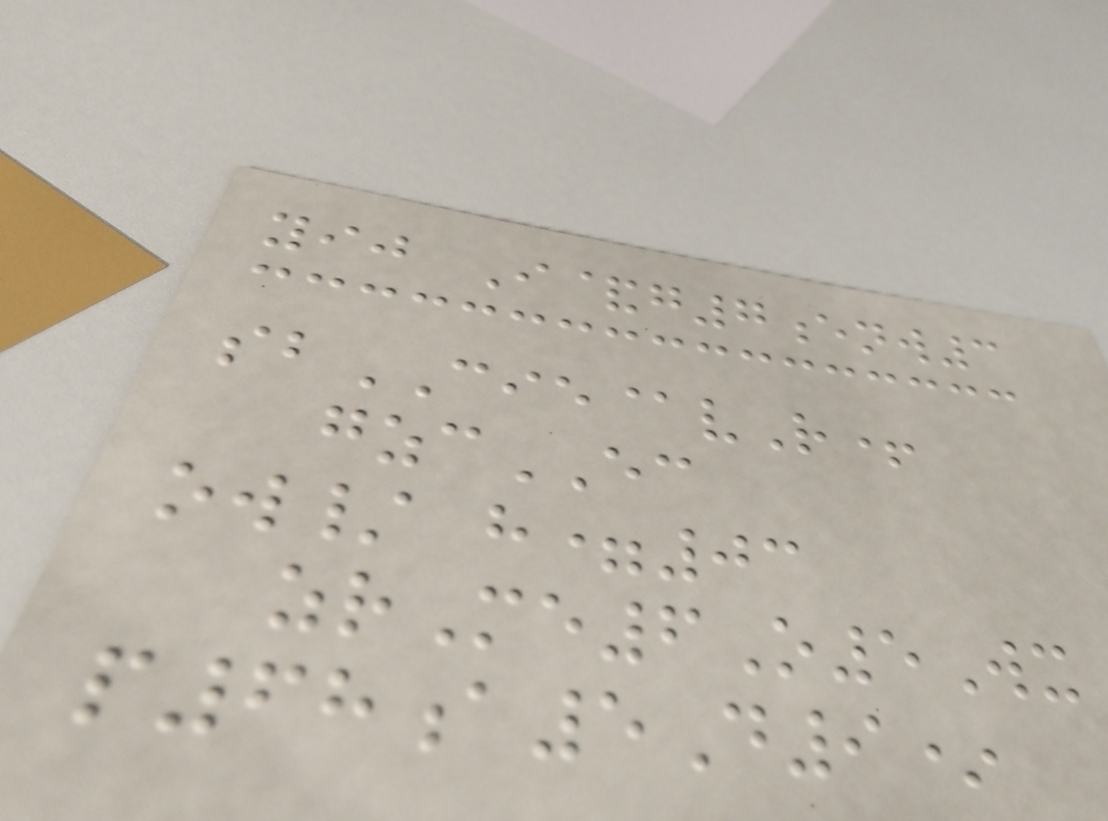yij I&g7enw3
sbCIE@vR+
gzcEC
ow/ h=03
zrMe6O5Wx
p68a5D9*
